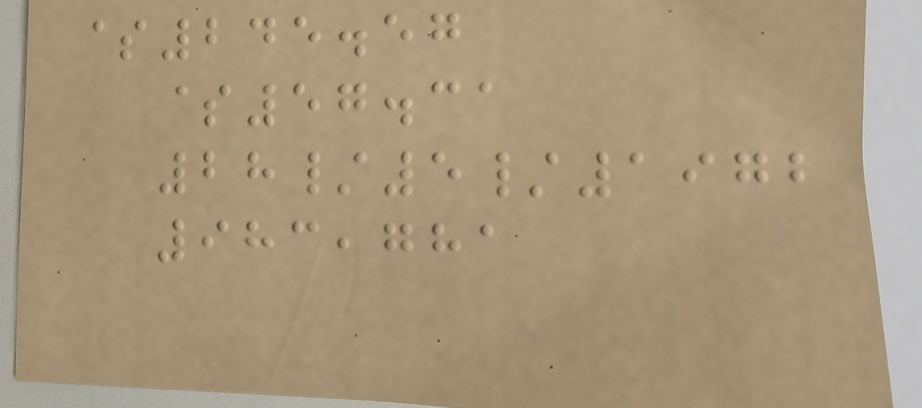$245.57
$57.31
28/5/1972
983,781
